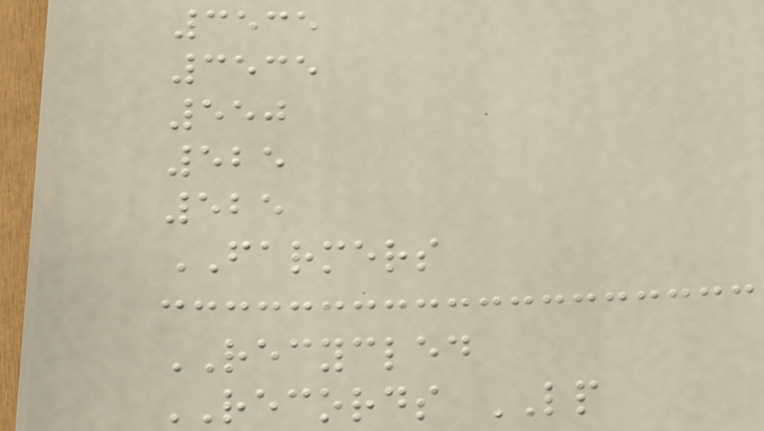3535
3535
550
525
525
FARMERS
RECYCLED
RECORDS LP
